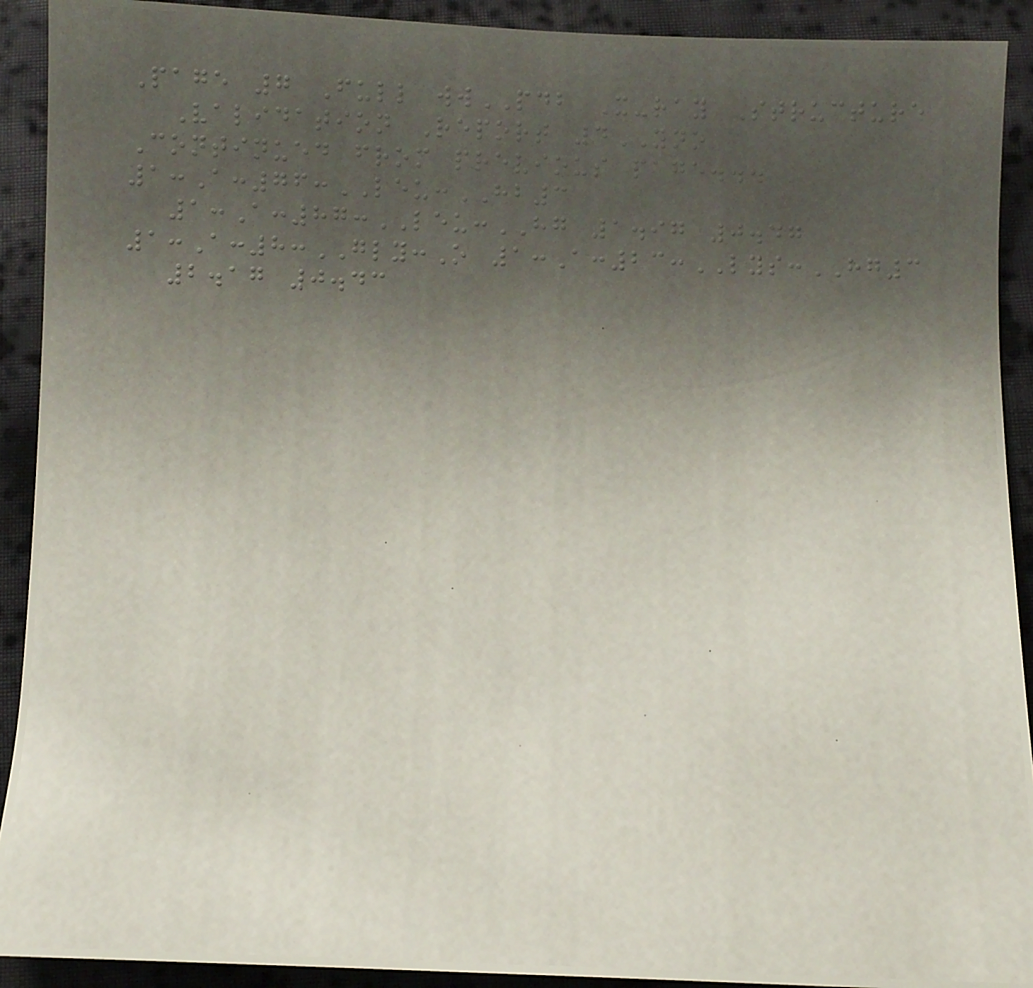Page 7 Full wwPDB X-ray Structure
Validation Report 4YNO
Continued from previous page...
1:A:76:LEU:HB3
1:A:87:LEU:HG 1.97 0.47
1:A:8:GLY:O 1:A:23:LYS:HG3
2.17 0.43
